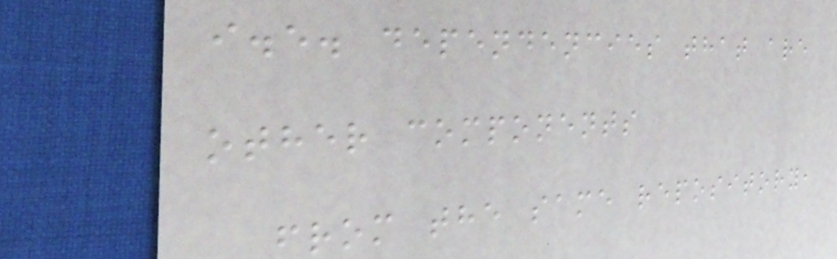i.e. dependencies that are
other components
from the same repository,
